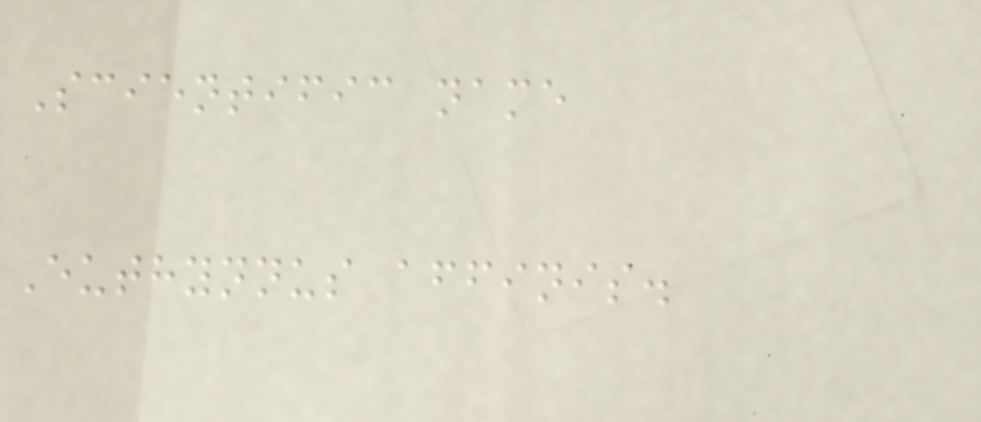Scientific name
Euthynnus affinis.
